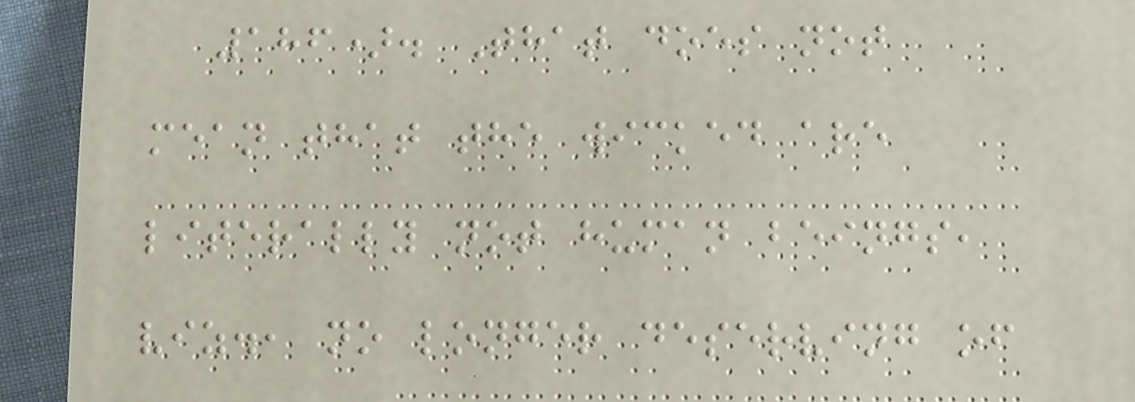186). That does not
mean that the wicked are
literally not human beings,
viz., no longer deserving of
